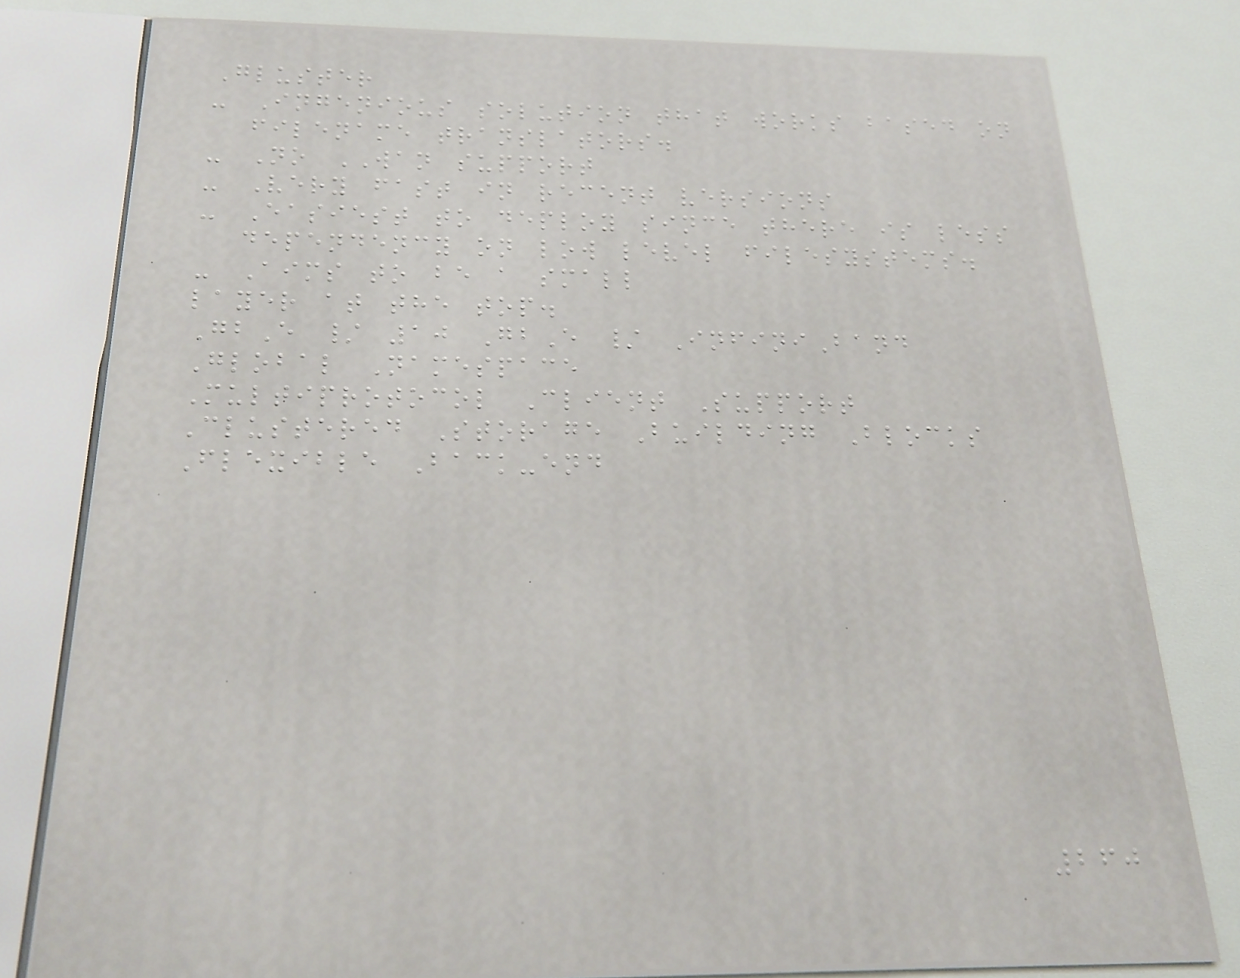Gluster
- Ingenious solution that works based on
filename translators.
- No WAN support
- Very fast in recent versions
- Easiest to deploy since there is less
dependency on low level filesystems.
- Aims to be a small
layer at the top.
GbE / 10 GbE / InfiniBand
Global Namespace
Multiprotocol Client Support
Clustered Storage Building Blocks
Flexible Back-end
260
